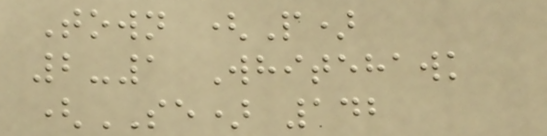Town (P)
2-1 Whitehawk
(SE) 142
